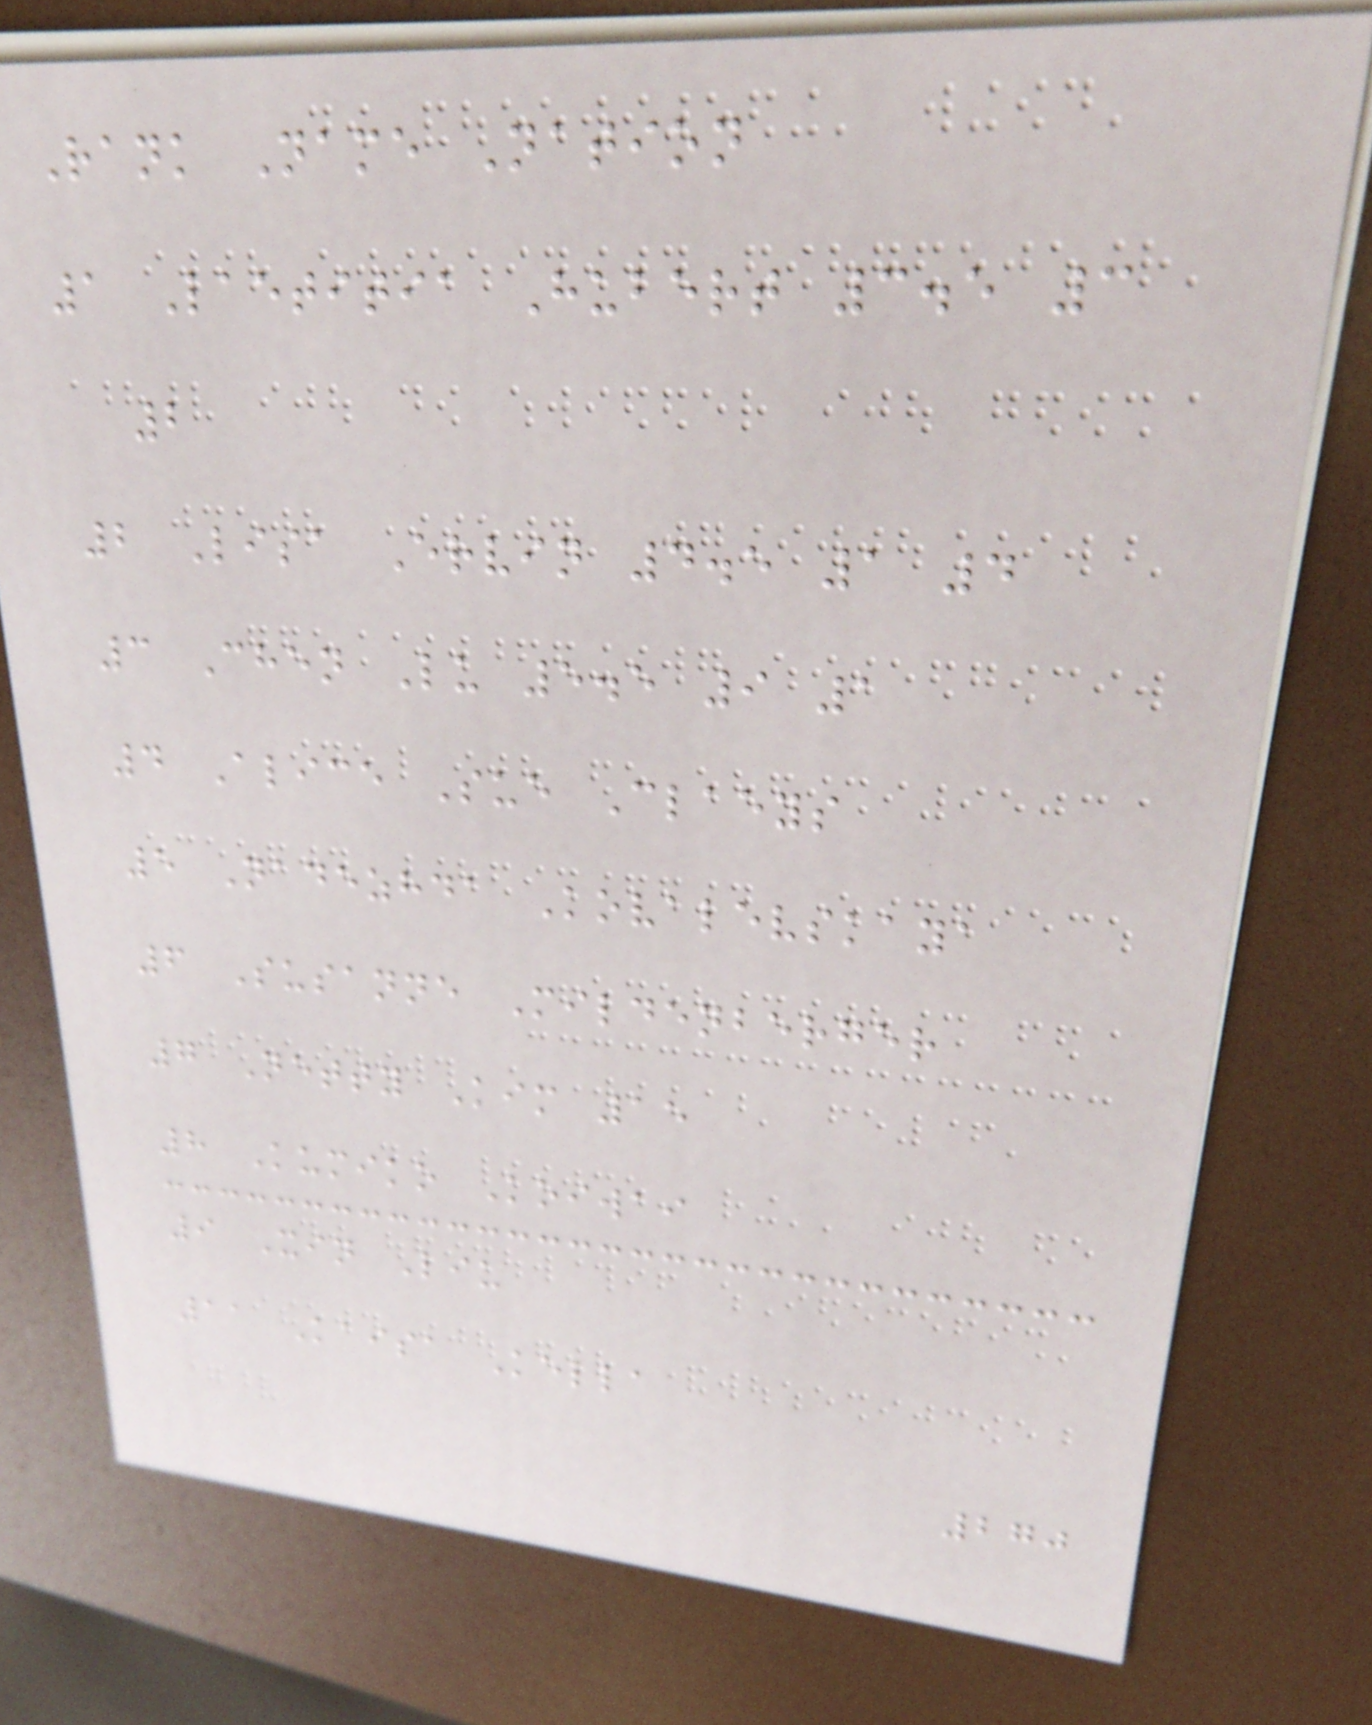Rank Name Nation
1 Laetitia Hubert 3.5 3
2
2 Lisa Ervin 4.5 1 4
3 Chen Lu 5.5 9 1
4 Alice Sue Claeys
5 Nadezhda Kovalevskaya
6 Susanne Mildenberger
7 Netty Kim 15
8 Kumiko Koiwai
9 Xin Liu
11 Kaisa Kella
270
